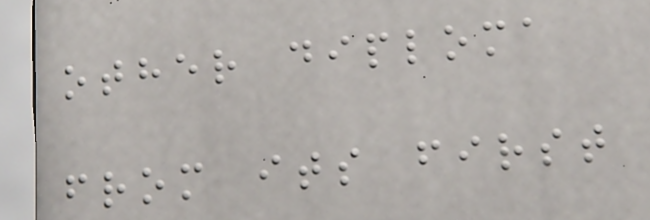other diploma
from its first
